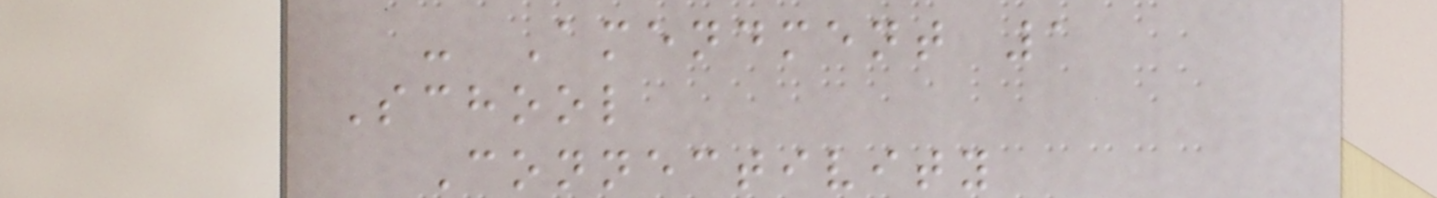- Amendment 1
School
Connectivity
